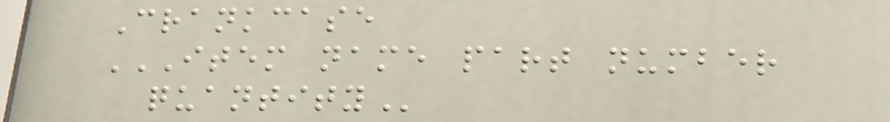Crankcase
ITEM NAME PART NUMBER
QUANTITY
